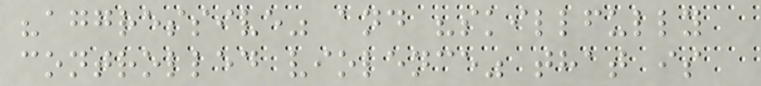"aggressive" and "skillfully
controlled violence" that is
